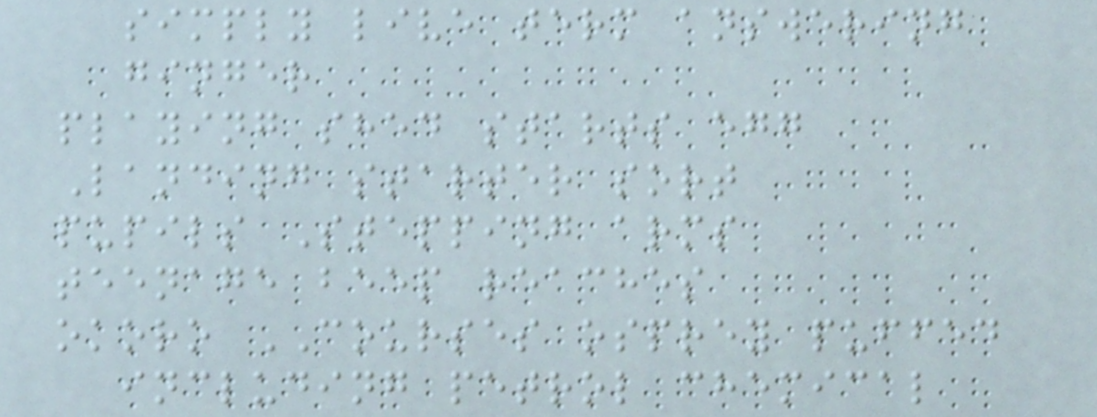simply live term answering
ginger
playing shed starts egg
Landing starter sort
pupils Stepping arms
teenage beep reaches
okoro COURSES osprey puffed
including petrol chemical
